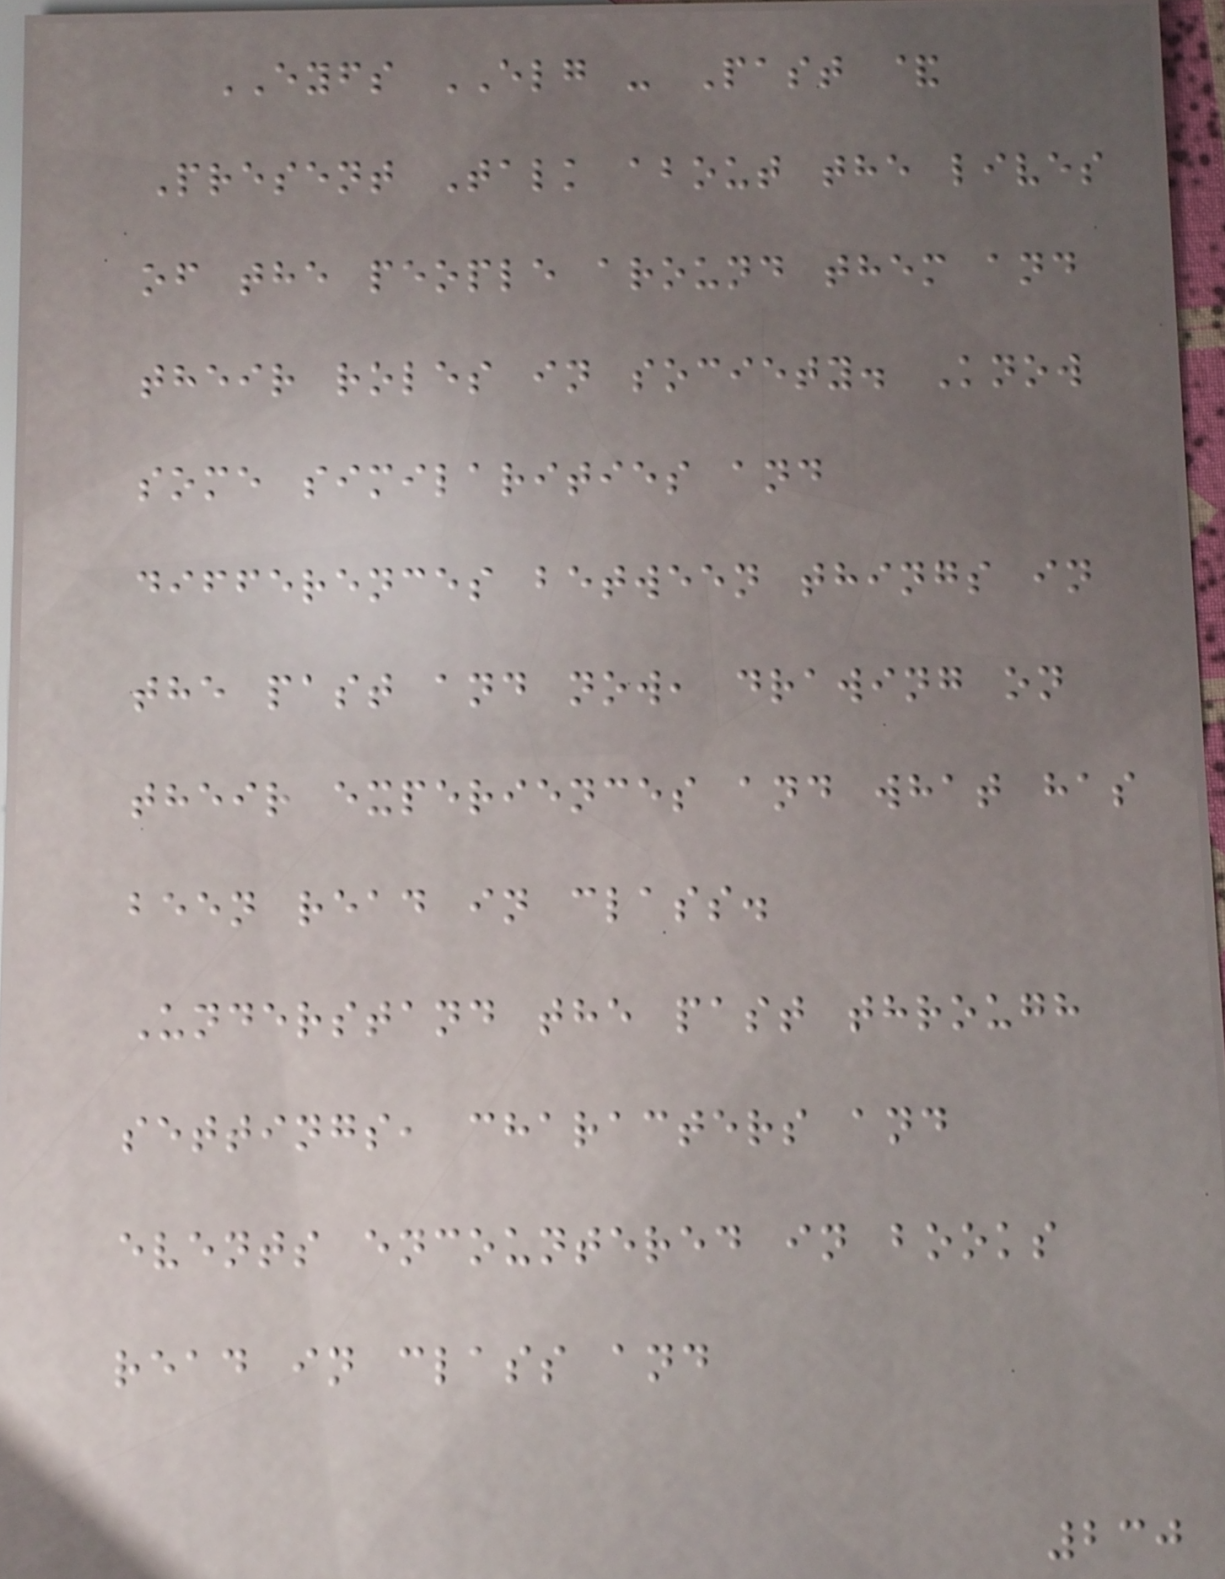EYFS ELG - Past &
Present Talk about the lives
of the people around them and
their roles in society. Know
some similarities and
differences between things in
the past and now, drawing on
their experiences and what has
been read in class.
Understand the past through
settings, characters and
events encountered in books
read in class and
230
